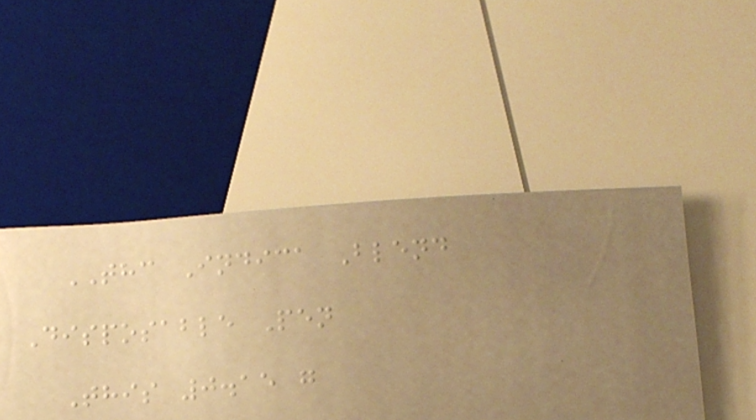THC Indica Blend
Disposable Pen
This 0.15 g
